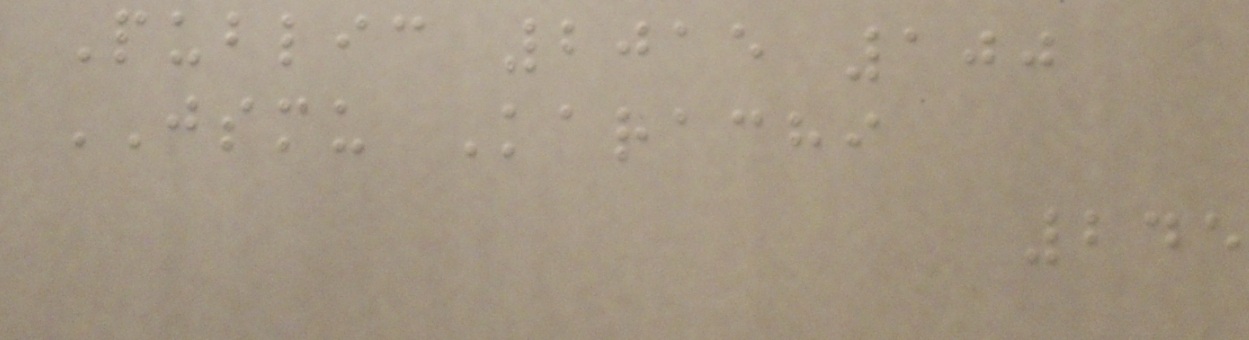Public 2015 100
JSMU Karachi
245
